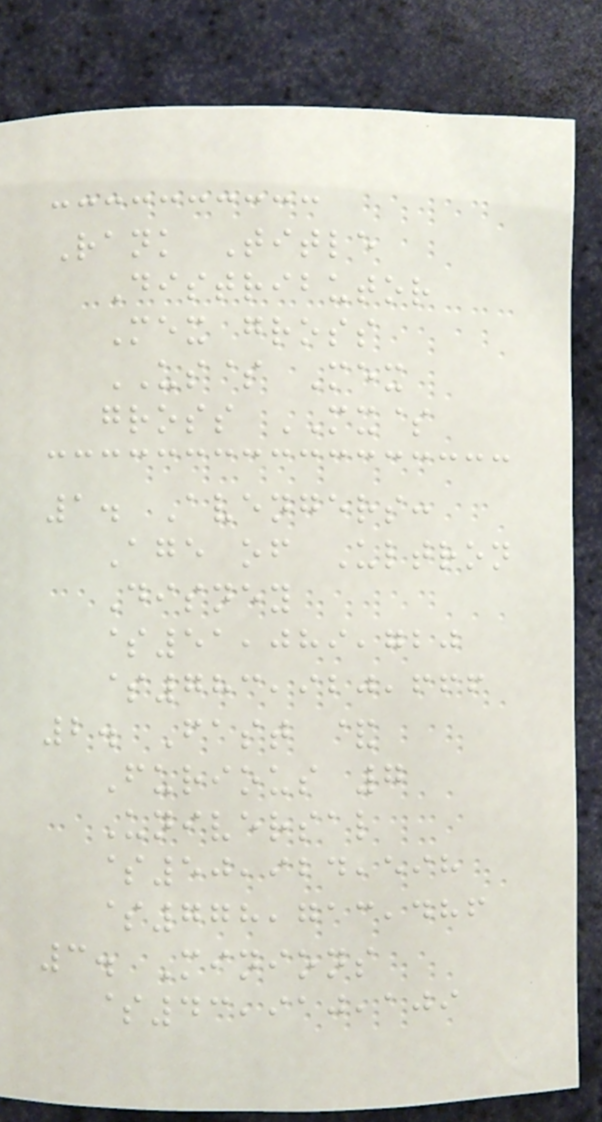Rank Title
Distributor
Mex gross
US$ Mex
gross MX$
1. Avengers:
Age of Ultron
Disney
$51,089,720
$783,920,666
2. Fast &
Furious 7
Universal
$50,924,598
$778,713,486
3. Minions
$43,910,109
